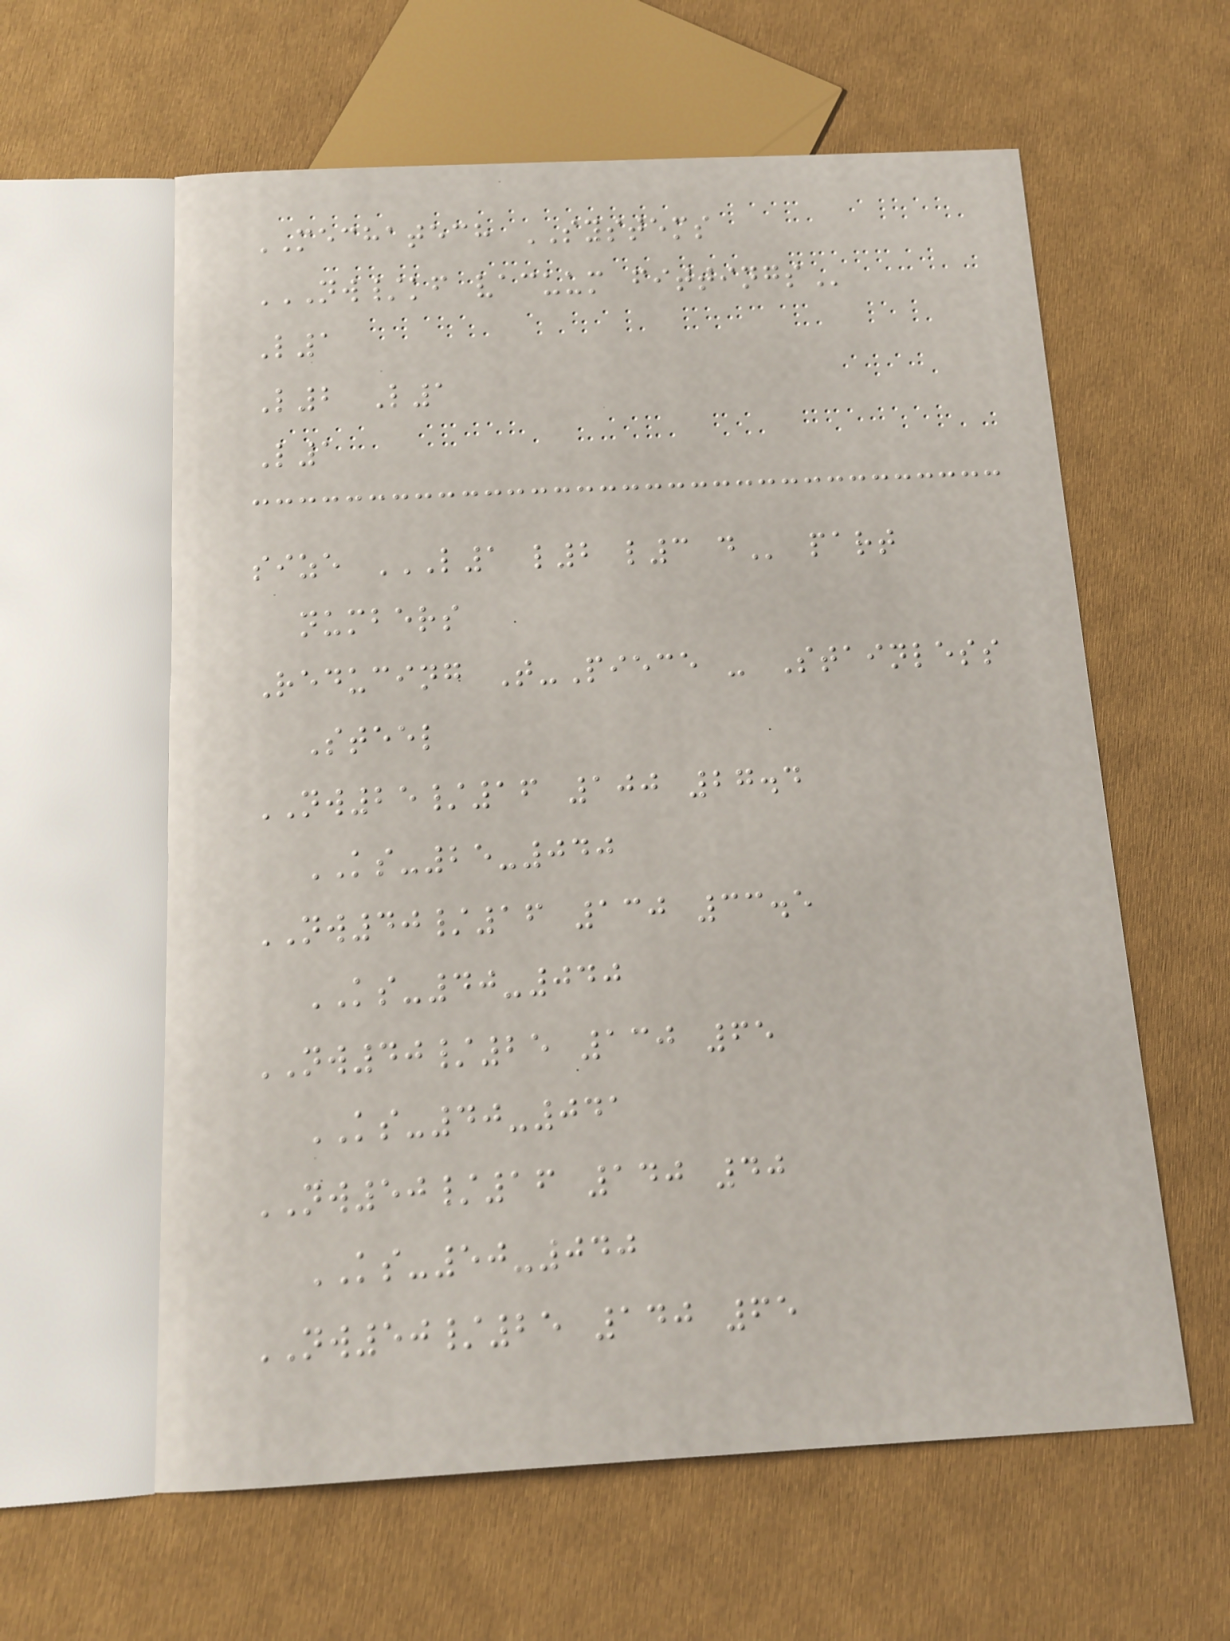MECHATECH SYSTEMS
NW/KF VACUUM FITTINGS
L1
L2 L1
L1
size L1 L2 L3 D part
numbers
Reducing T-Piece - Stainless
Steel
NW25/16 100 27.4
KS-25-040
NW40/16 130 33.5
KS-40-040
NW40/25 130 65
KS-40-041
NW50/16 140 40
KS-50-040
NW50/25 140 65
